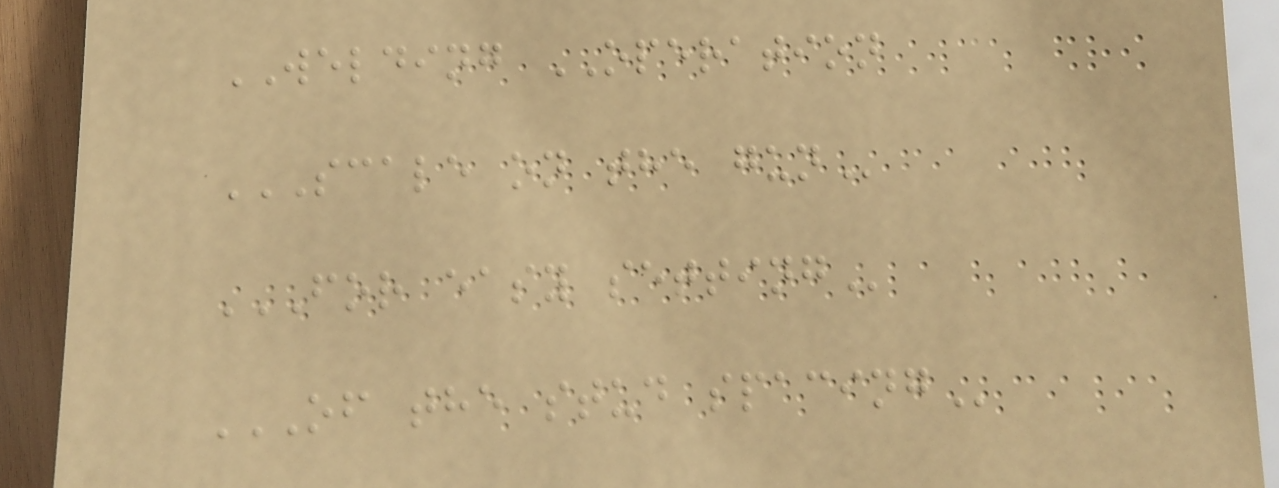WELDING OPERATION
SCALE ON THE GUN
FOR EASY SETTING
OF THE STUD SPACING
